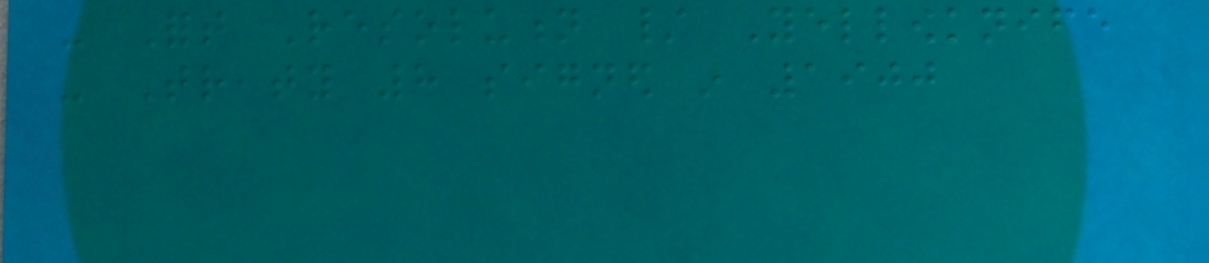- Fort Resolution / Yellowknife
- Treaty 8 signed in 1900
